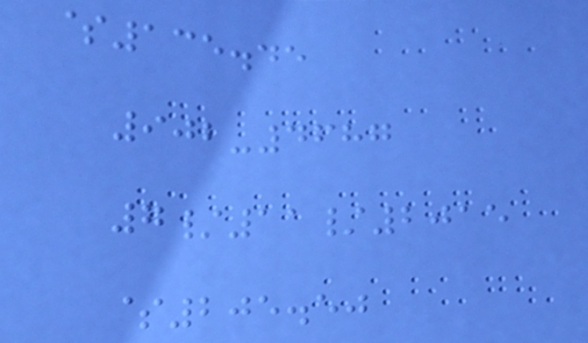$135.45
902-4687
7/11/2015
$205.50
